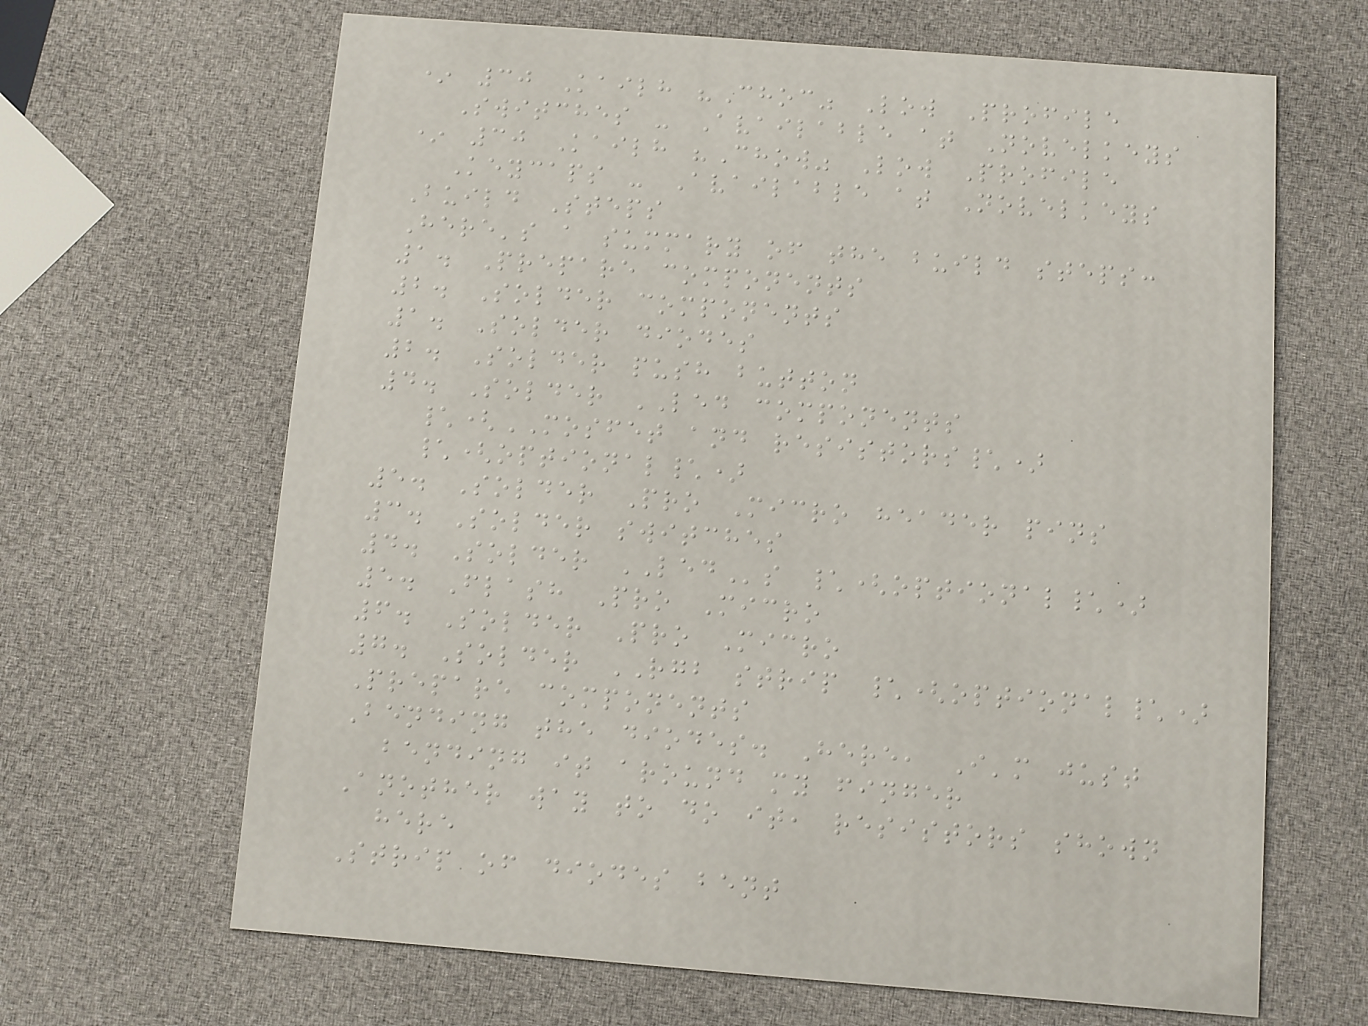* 30 Kailh "Choc" Low Profile
Switches - Available at Novelkeys
* 30 Kailh "Chow" Low Profile
Keycaps - Available at Novelkeys
Build Steps
Here's a summary of the build steps:
1. Prepare components
2. Solder components
1. Solder diodes
2. Solder push button
4. Solder LED components
\(MOSFET and resistors\)
\(optional\)
5. Solder Pro Micro header pins
3. Solder switches
4. Solder LEDs \(optional\)
5. Flash Pro Micro
6. Solder Pro Micro
7. Solder RGB strip \(optional\)
Prepare components
Bending the diodes. Here, I'm just
bending it around my finger
Another way to do it, resistors shown
here
Strip of diodes bent
